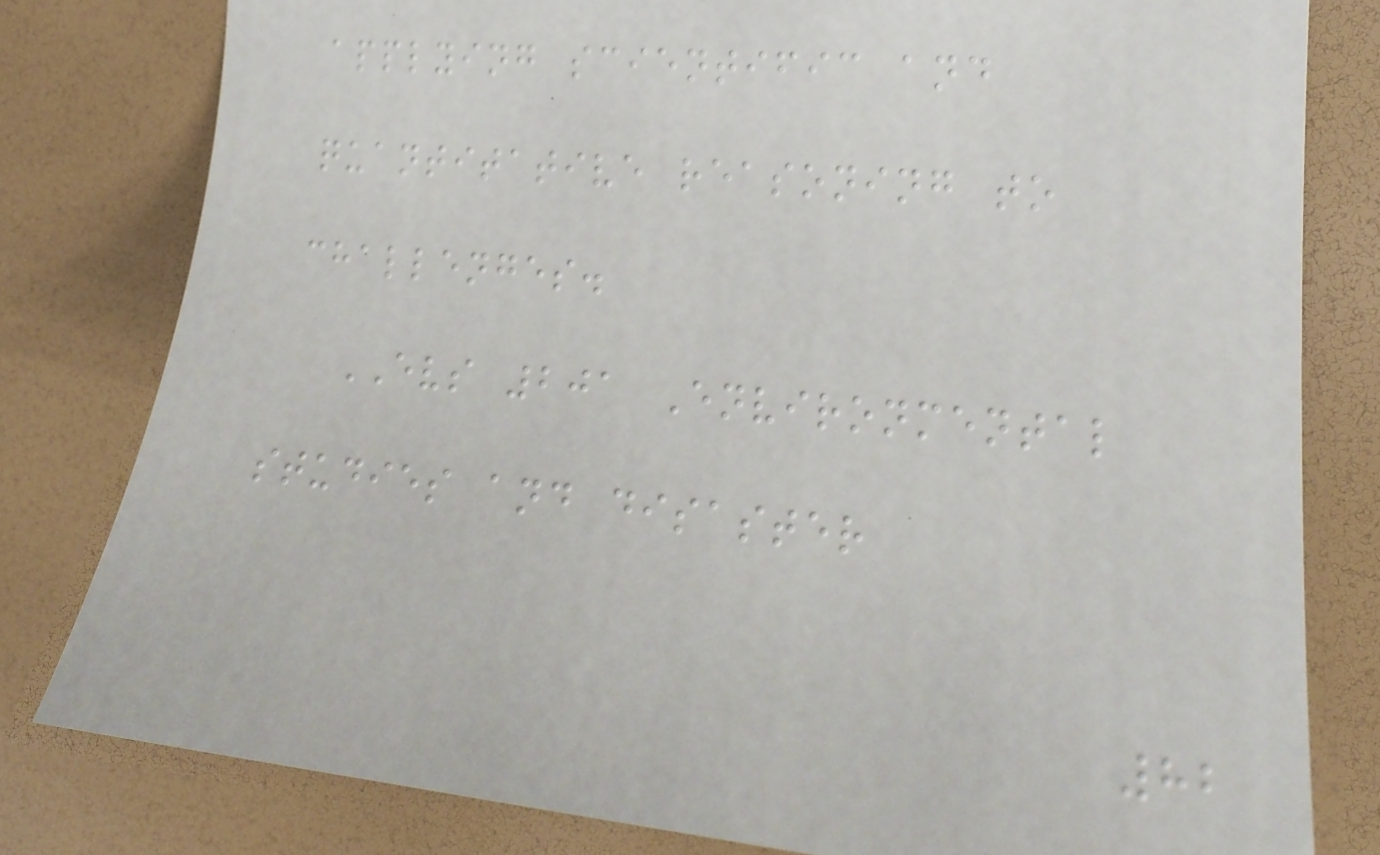applying scientific and
quantitative reasoning to
challenges.
EVS 201 Environmental
studies and disaster
82
